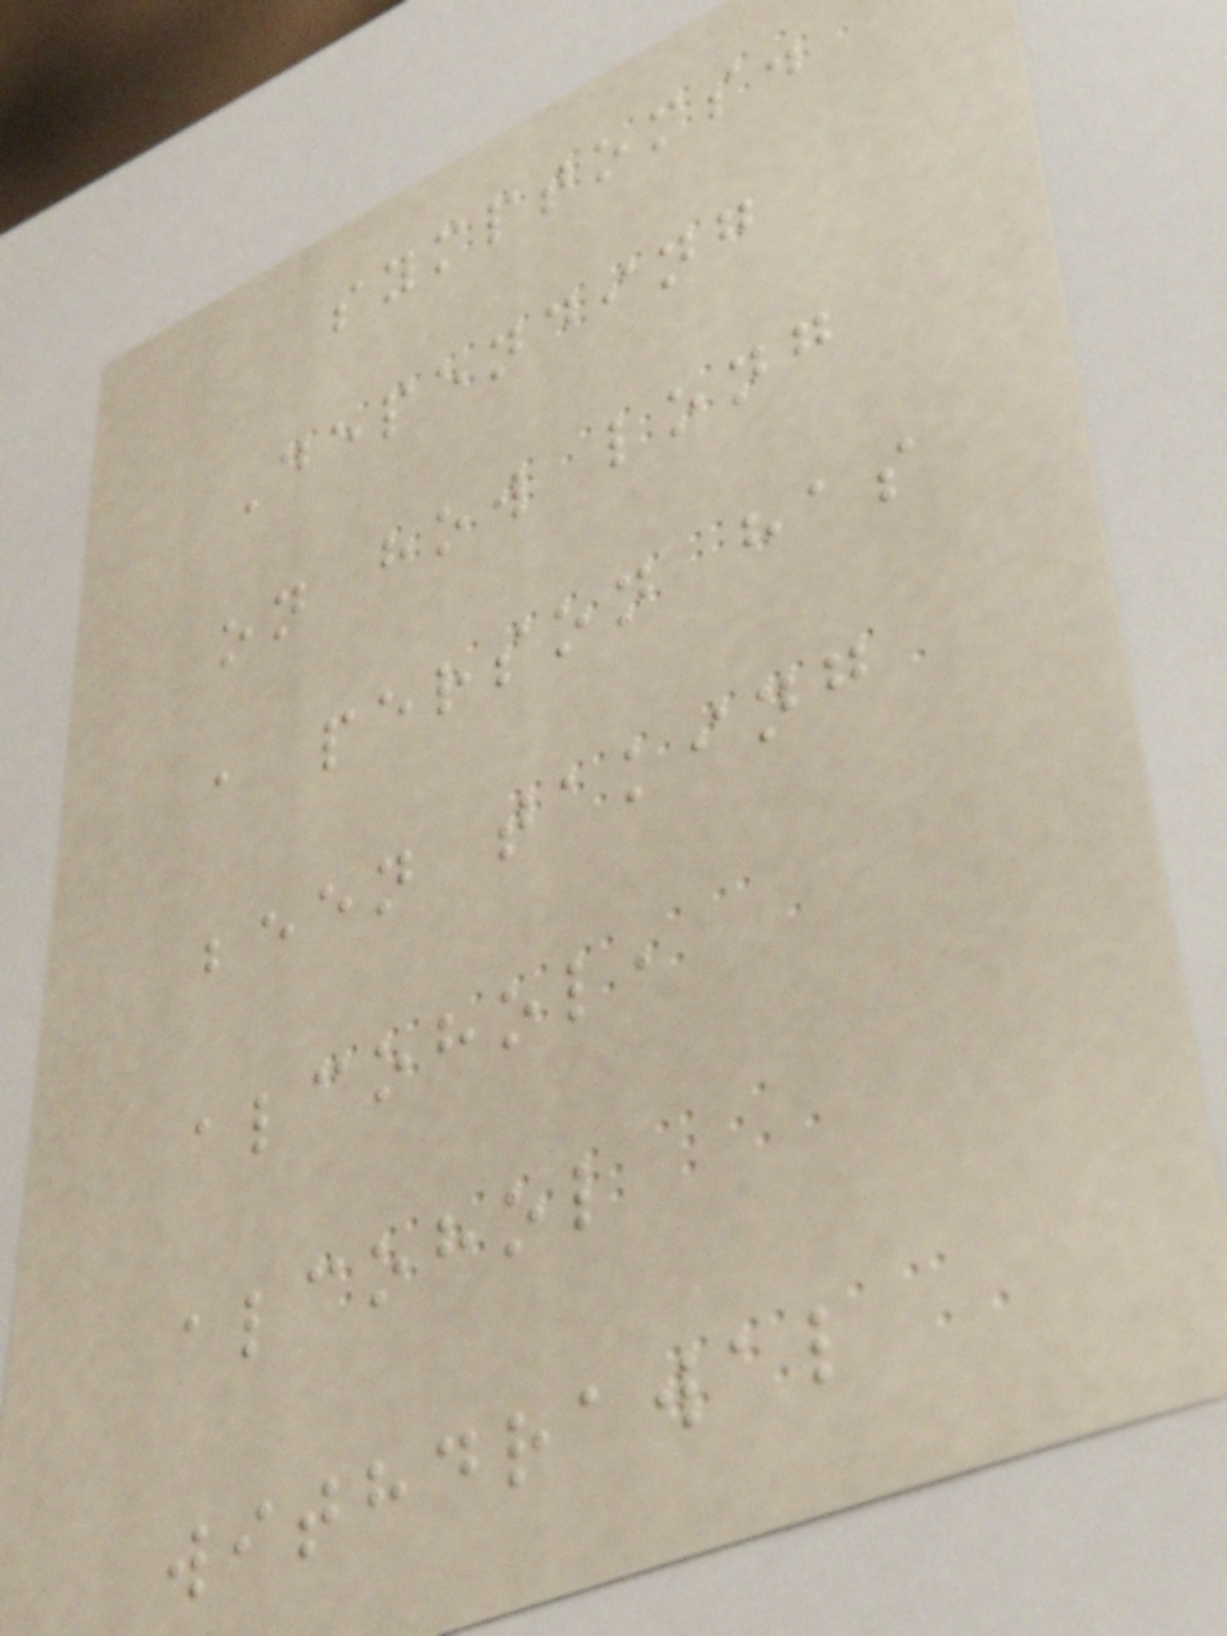symptoms.
Depending
on how long
a person has
been taking
alcohol,
alcohol
withdrawal
